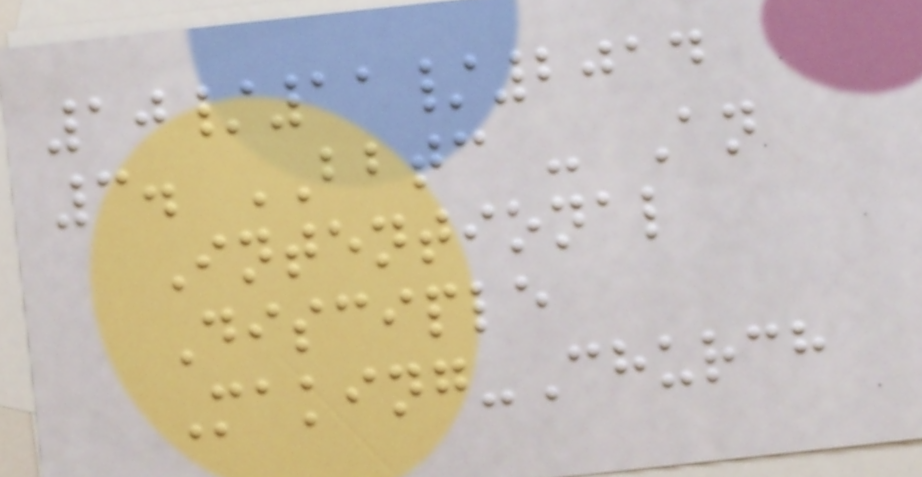10/11/2014
3. BBTC - An
Intentional
Disciple
Making-Church
